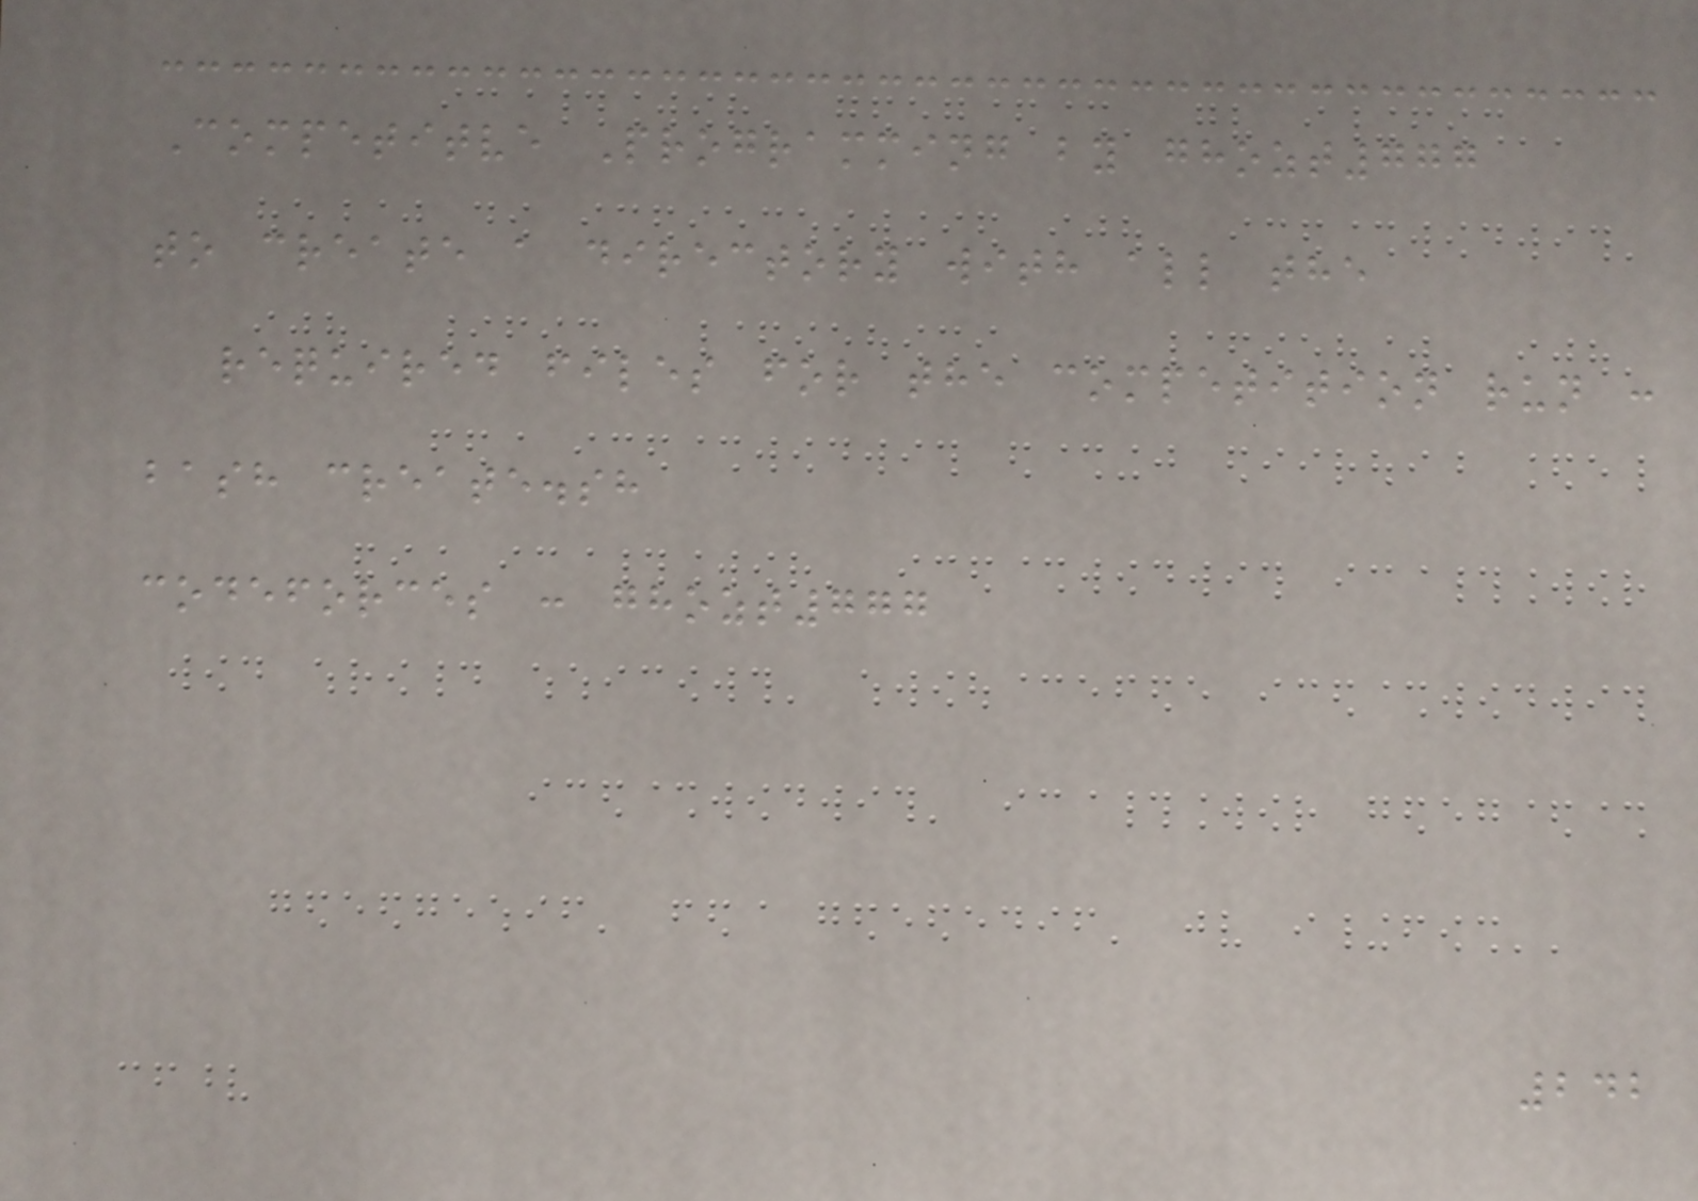Competitve Programming by ghozt777
to create a directory with all the
required files for the competition run :
bash create.sh
codeforces : ghozt777
242
